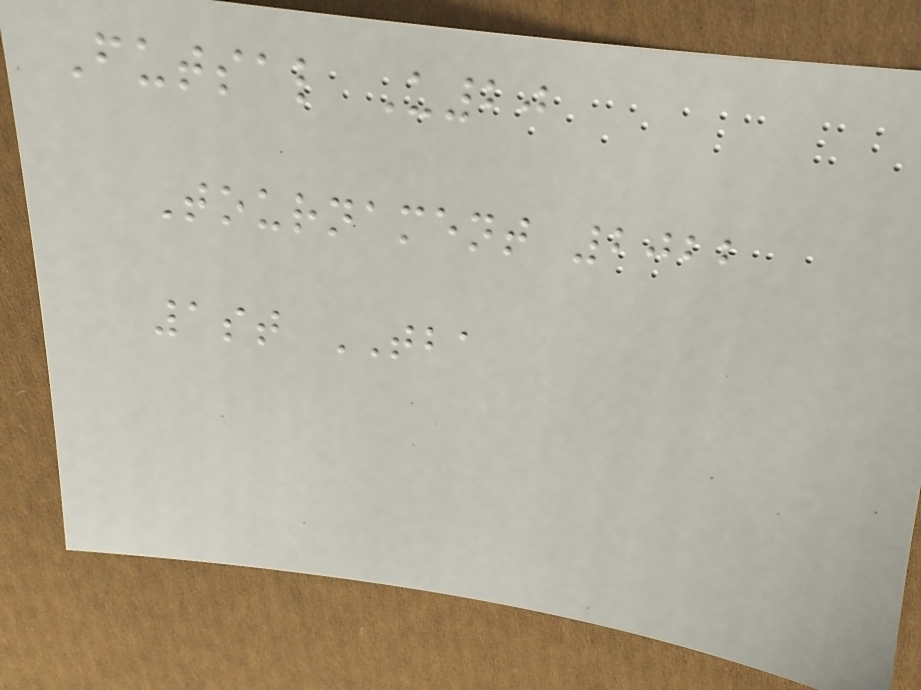Futsal U20
Tournament 2022
1st TBA
